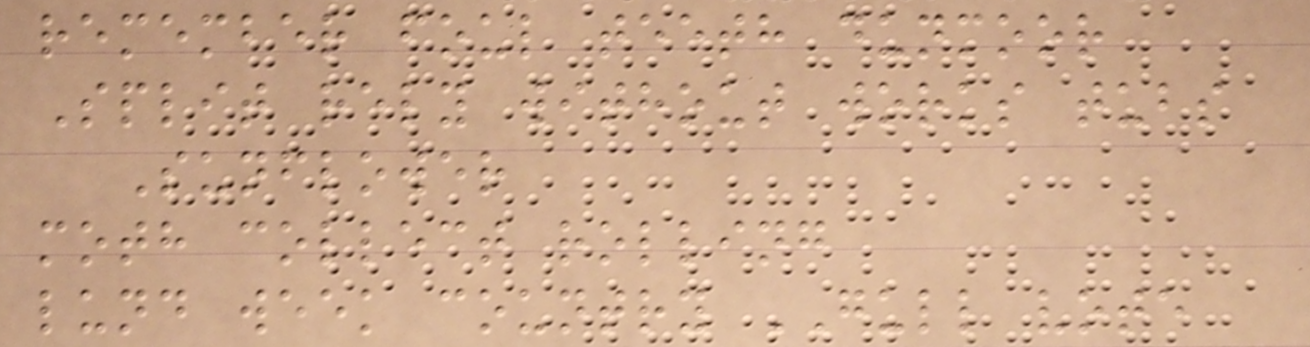remember foul teeth dunmoor
Split rely without works tubs
Sunflower
moth collect rolling
lund week country GULL vote
